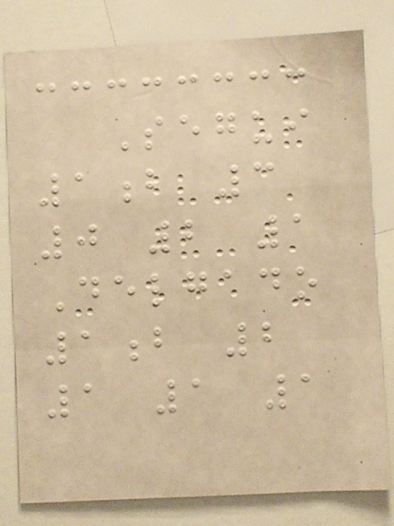Segui
1b 3
0 2 1
Delgado
1b 2
1 1 1
